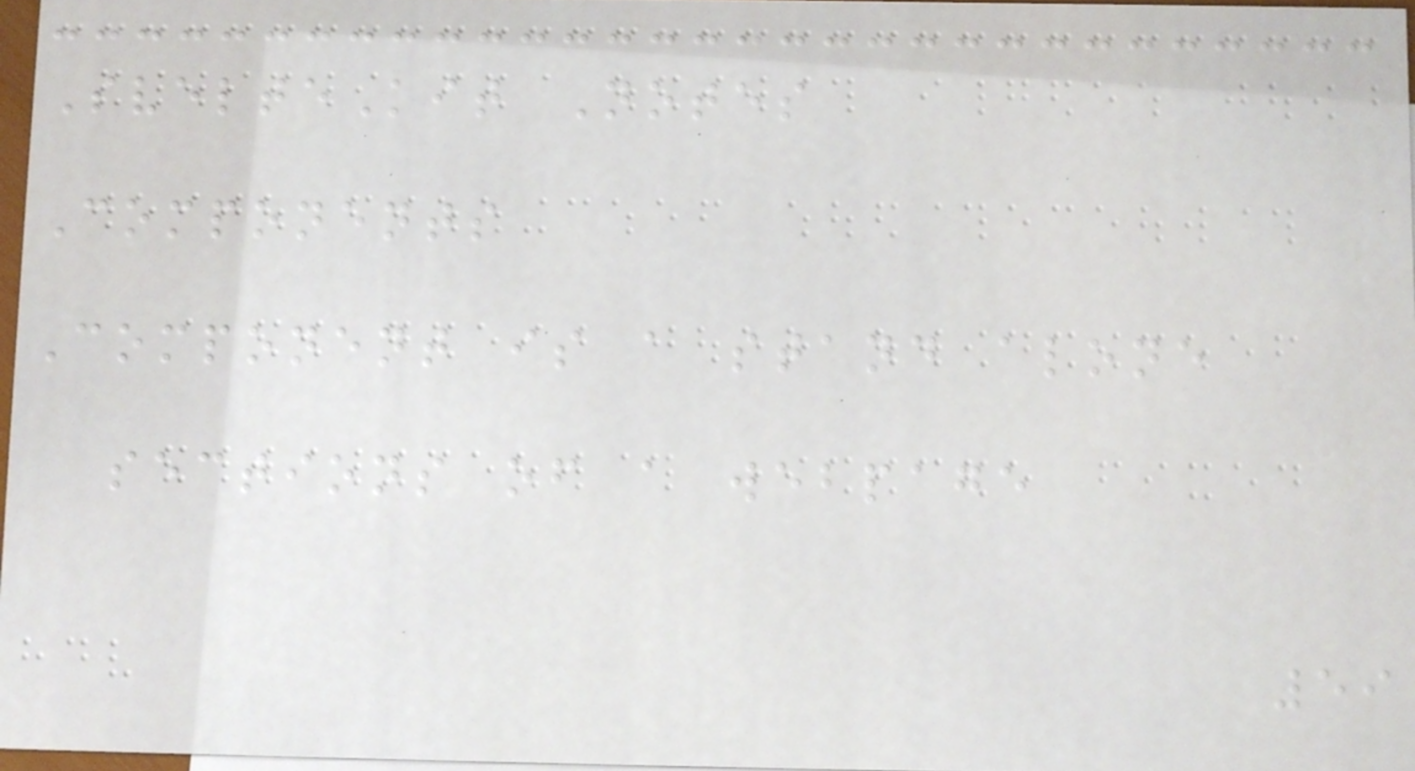SvelteKit Notes
Components
Component is a stand alone
sections of a webpage
59
